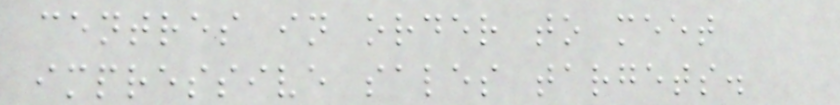centres in order to meet
impressive sales targets.
